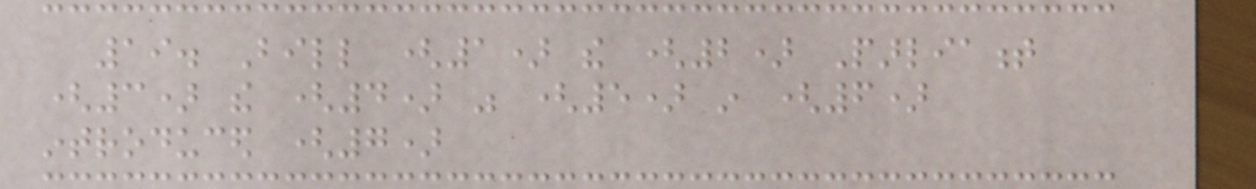19. Bill (1) the (2) Parliament
(3) the (4) was (5) in (6)
introduced (7)
